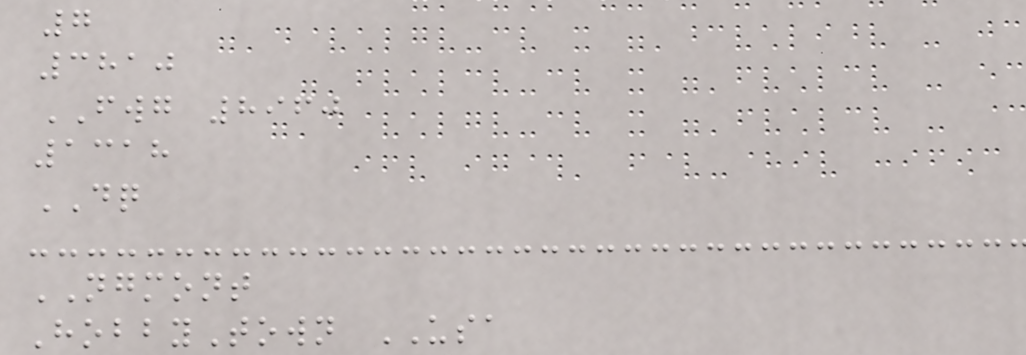7
3810
FWG 8960
1318
DQ
NGMONT
HobbyTown USA
